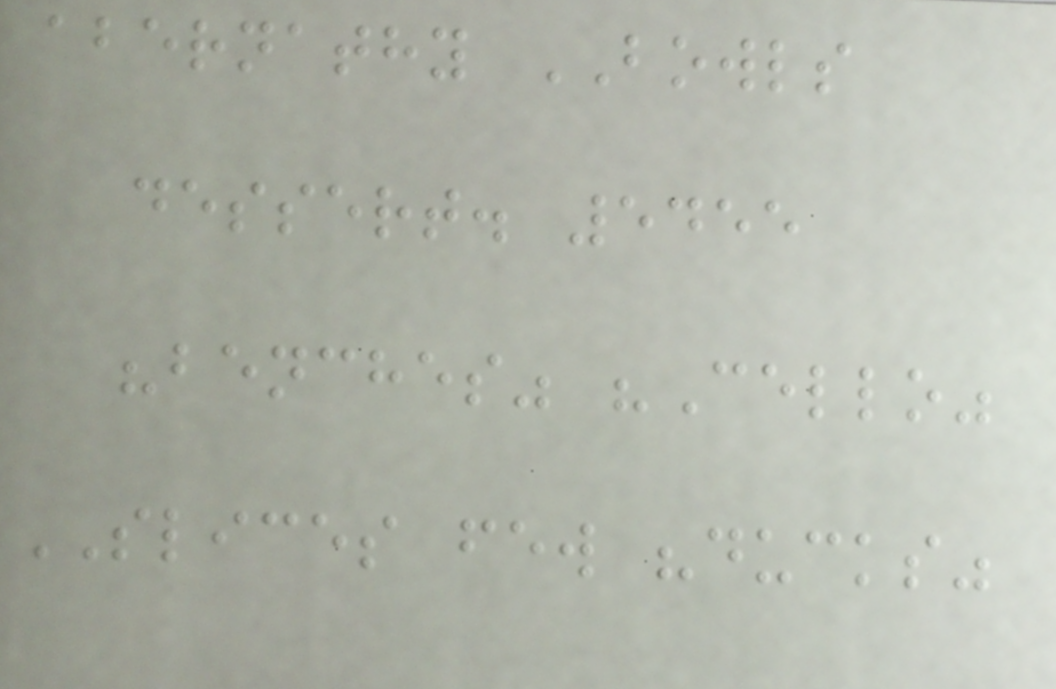abernathy BOWLS
dessert. 5455
"benches" "Cello"
SLICES few "ducks"
